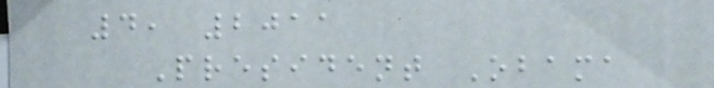4, 2011
President Obama
